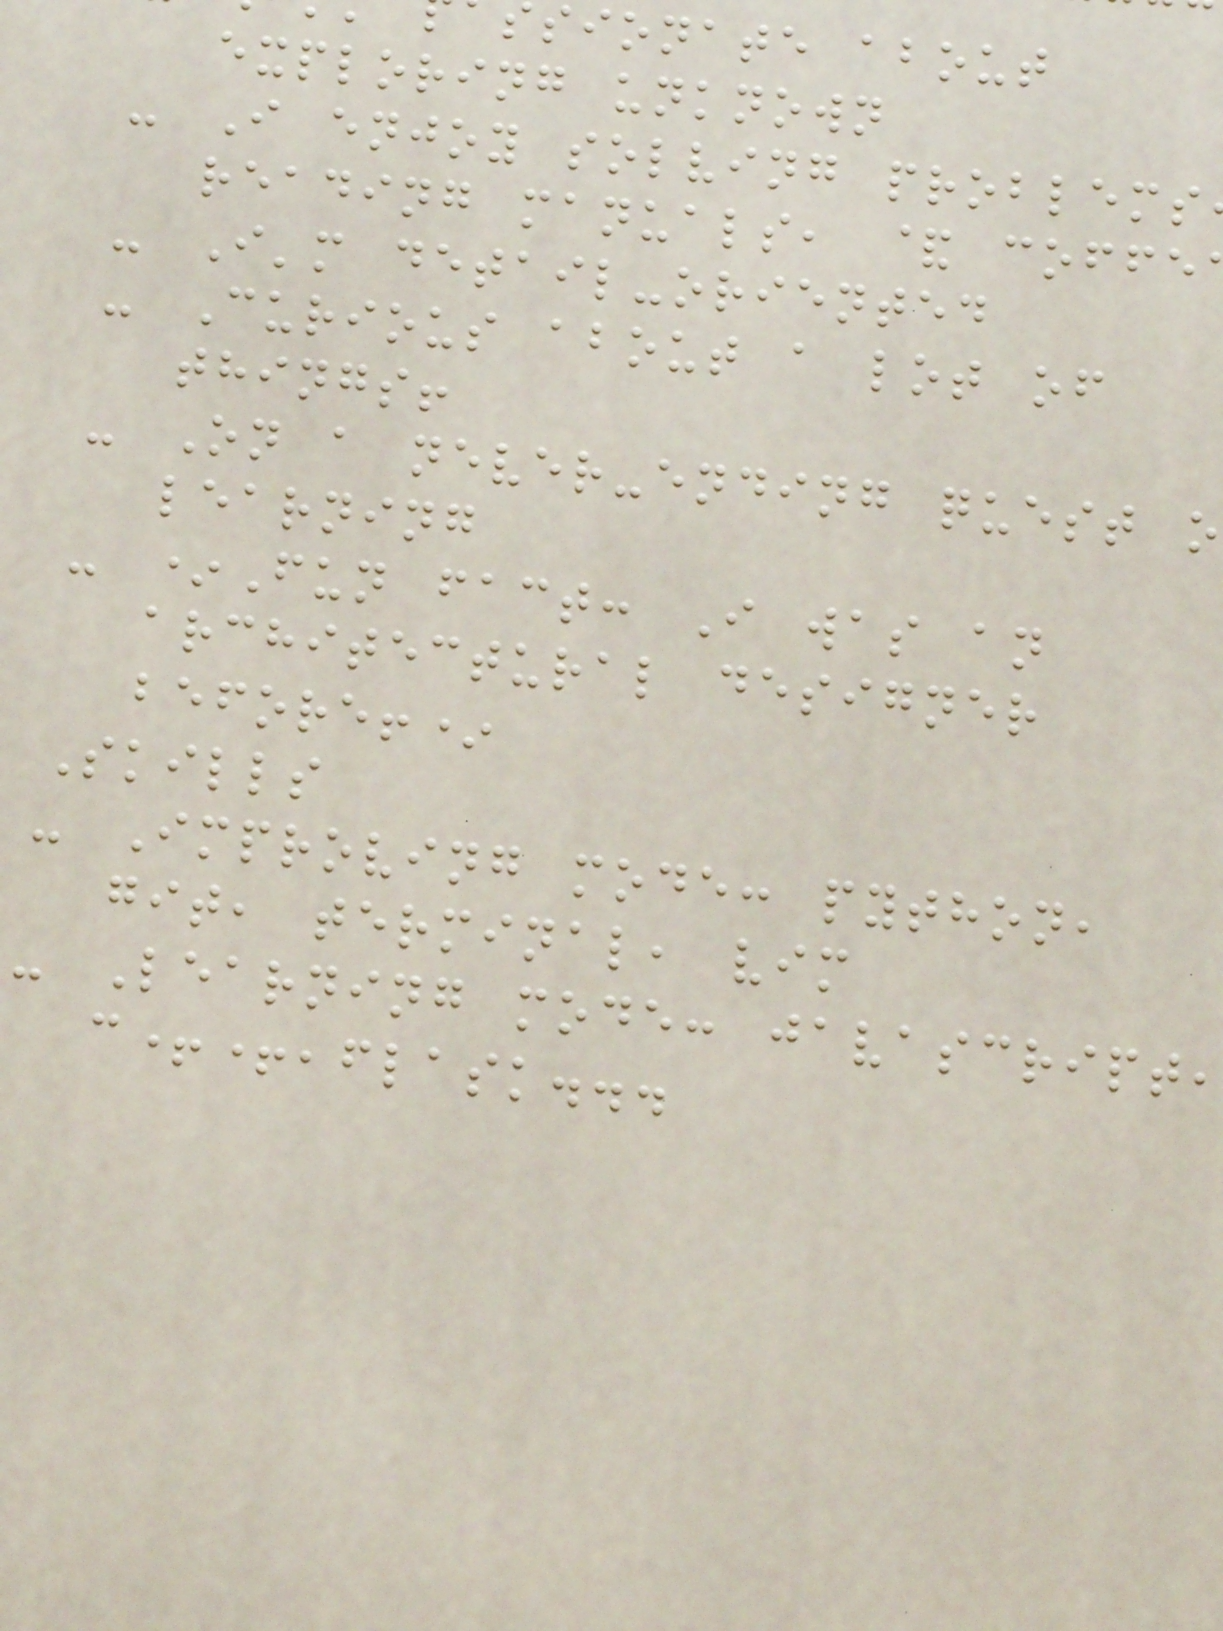sionate about
exploring unknown
- I enjoy solving problems
reading manuals, & coffe
- I'm detail-oriented
- Curious about a lot of
things!
- On a never-ending quest o
learning
- *Fun fact: I was an
architectural designer
before!*
Skills
- Improving mode: python,
git, terminal, vim
- Learning mode: javascript
c++,flask...
